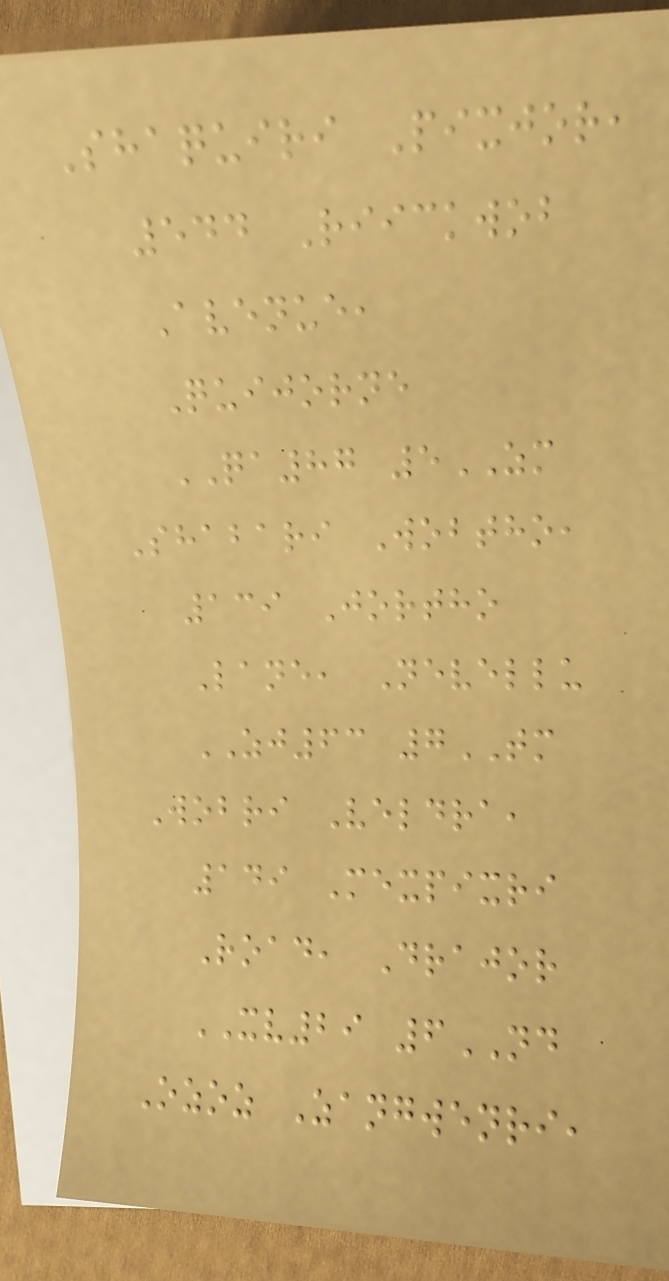Shaquiri Pixjor,
544 Riickwob
Avenue,
Quijorne
QA87 5ZM
Shabari Wobtho,
139 Jortho
Lane, Nevellu
ZJ63 7TM
Wobri Veldra,
149 Mexpixri
Road, Drajor
XV29 6ND
Ozoz Zangwenri,
